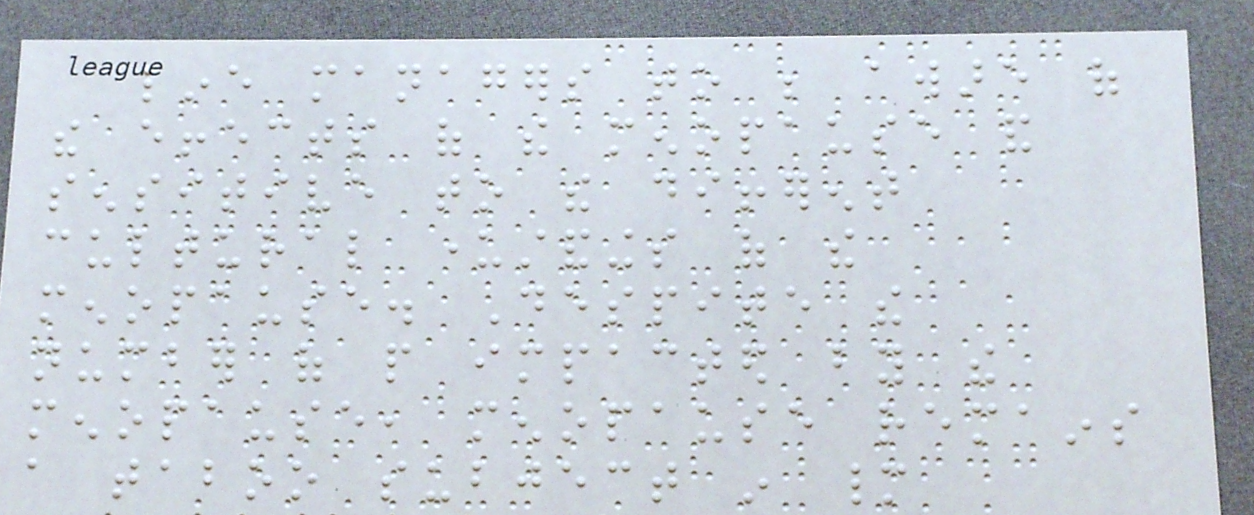line managers to be aware of
the effects of the menopause and
sensitive to the different
cultural understandings of the
menopause. Despite the
number of people impacted by the
menopause, menopause remains
a taboo subject in many
